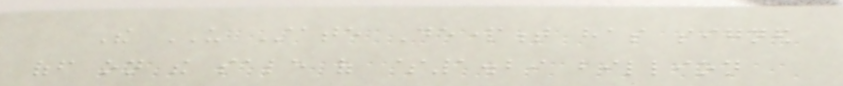The US State Department has signed
off on the sale of $1.29 billion
